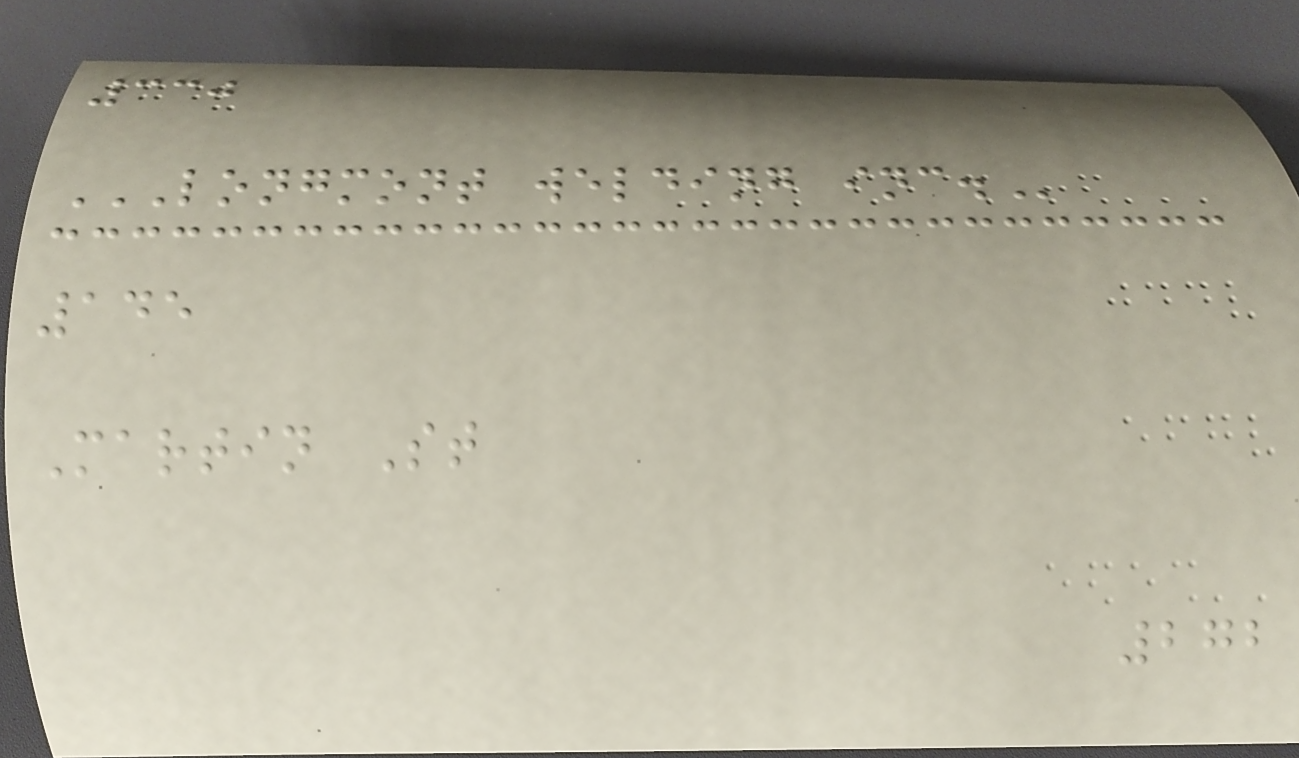330
LONGMONT WELDING INC.
145
Martin St
272
